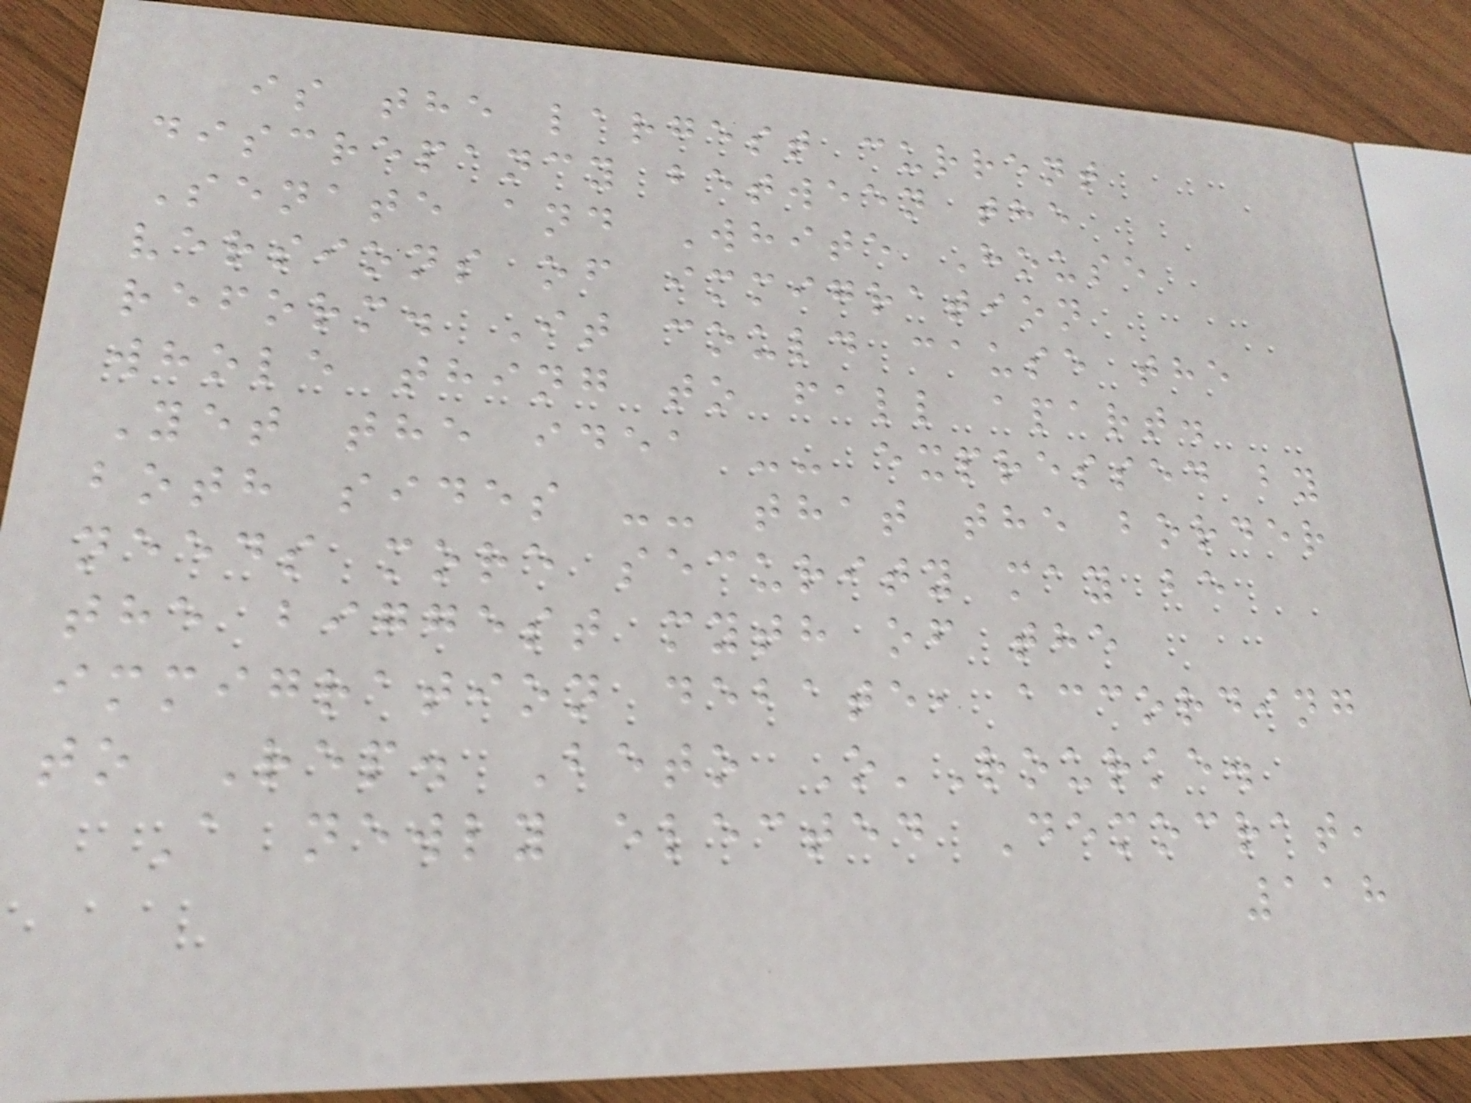is the largest current
discrepancy between the
Senate and White House
versions of immigration
reform. It could cause the
whole thing to fall apart.
Yet the idea -- expressed by
both sides -- that the border
needs more security may be
the biggest myth of the
immigration debate, according
to Rep. Beto O'Rourke.
A newly elected Democrat,
118
